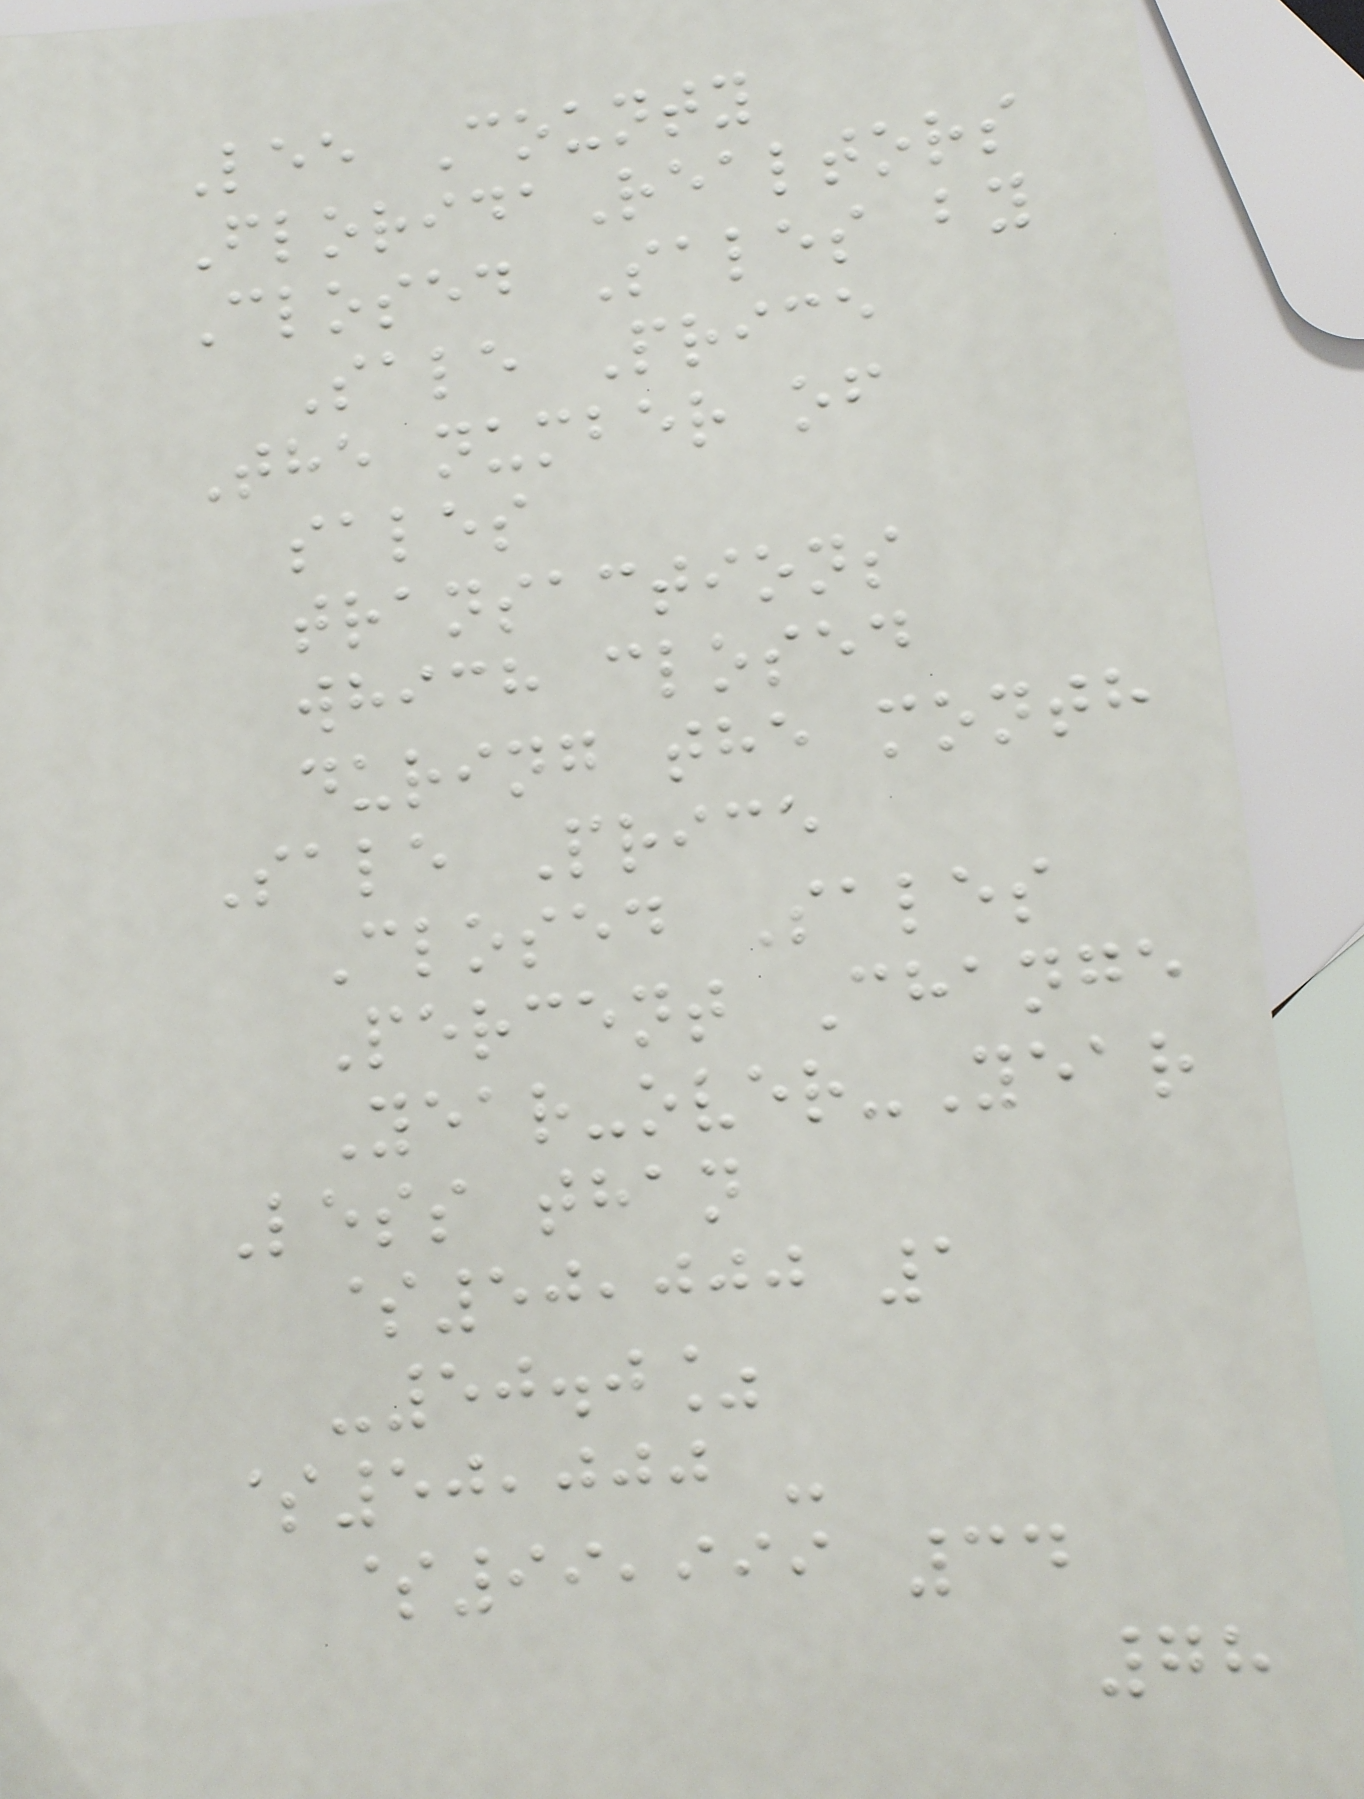Lee County
FloridaRealtors
Closed Sales by
Sale Price
The number of
sales
transactions
which closed
during the month
Sale Price
Closed Sales
Percent Change
Year-over-Year
Less than
$50,000 1
-50.0%
$50,000 -
$99,999 34
78
